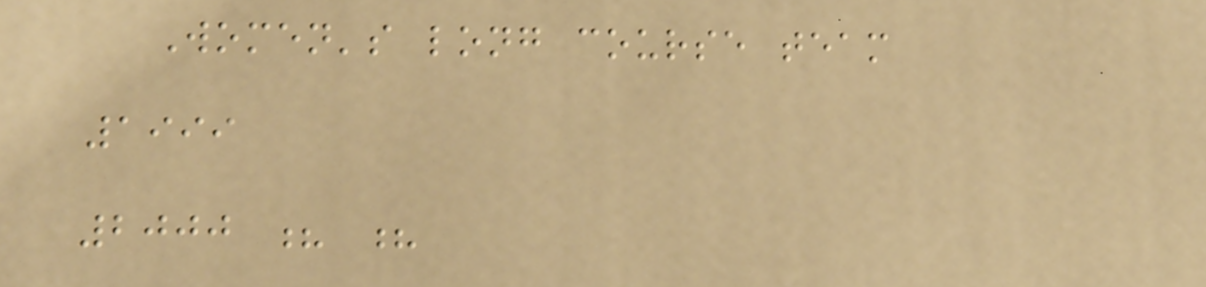Women's long course team
1999
2000 ? ?
